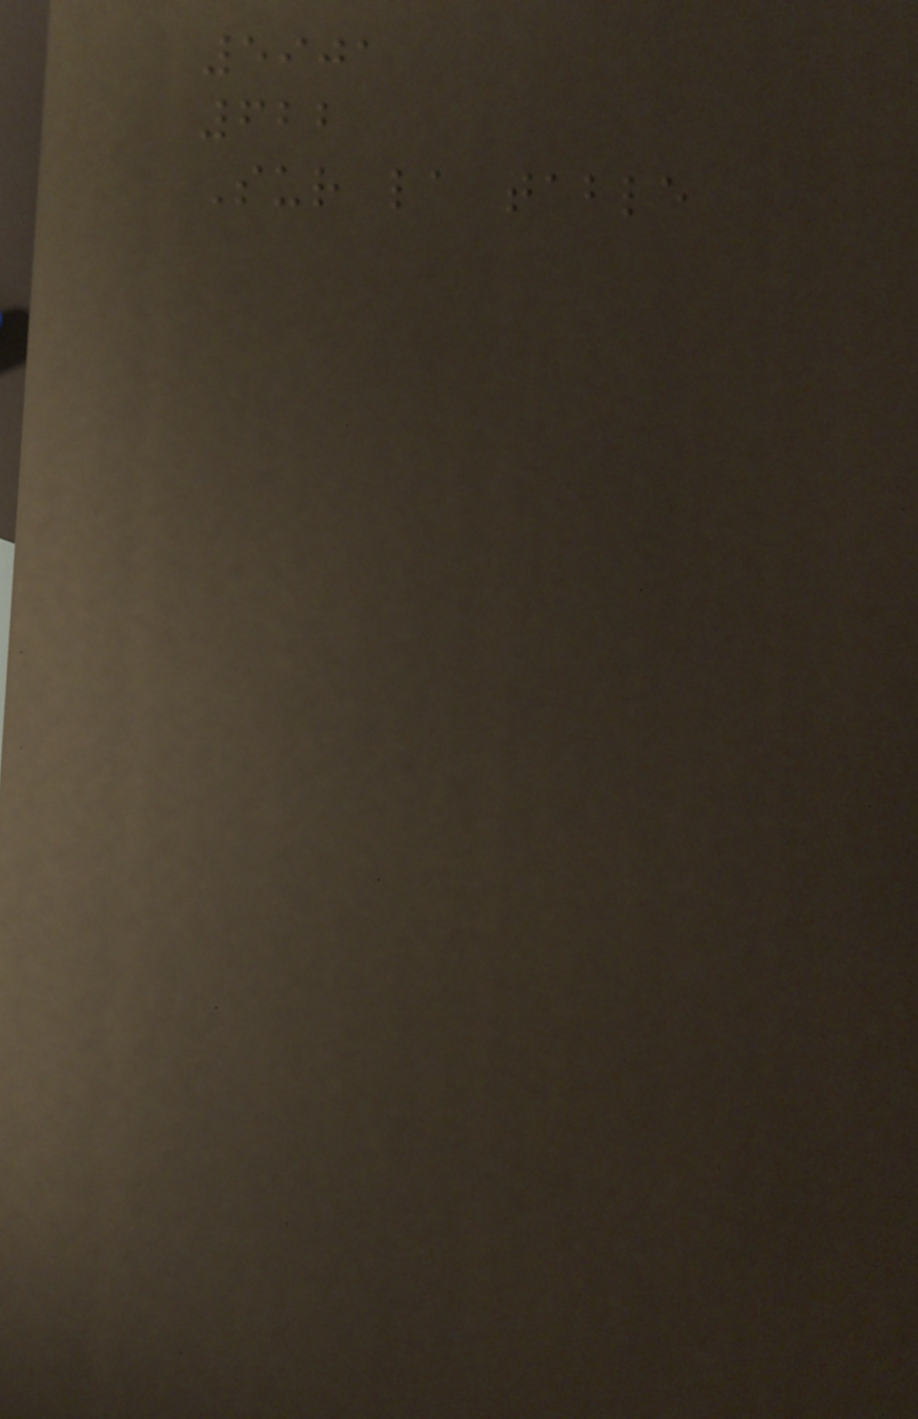5901
622
Sur la table
